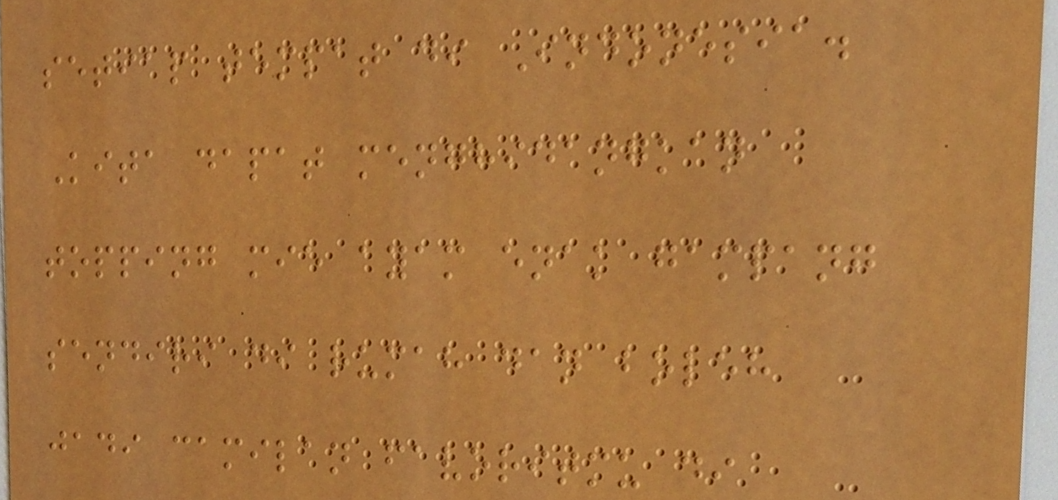setiap tempat di Indonesia.
Kita dapat menghidangkan
topping mie ayam enak gampang
sendiri di rumah dan boleh
jadi camilan favoritmu di
